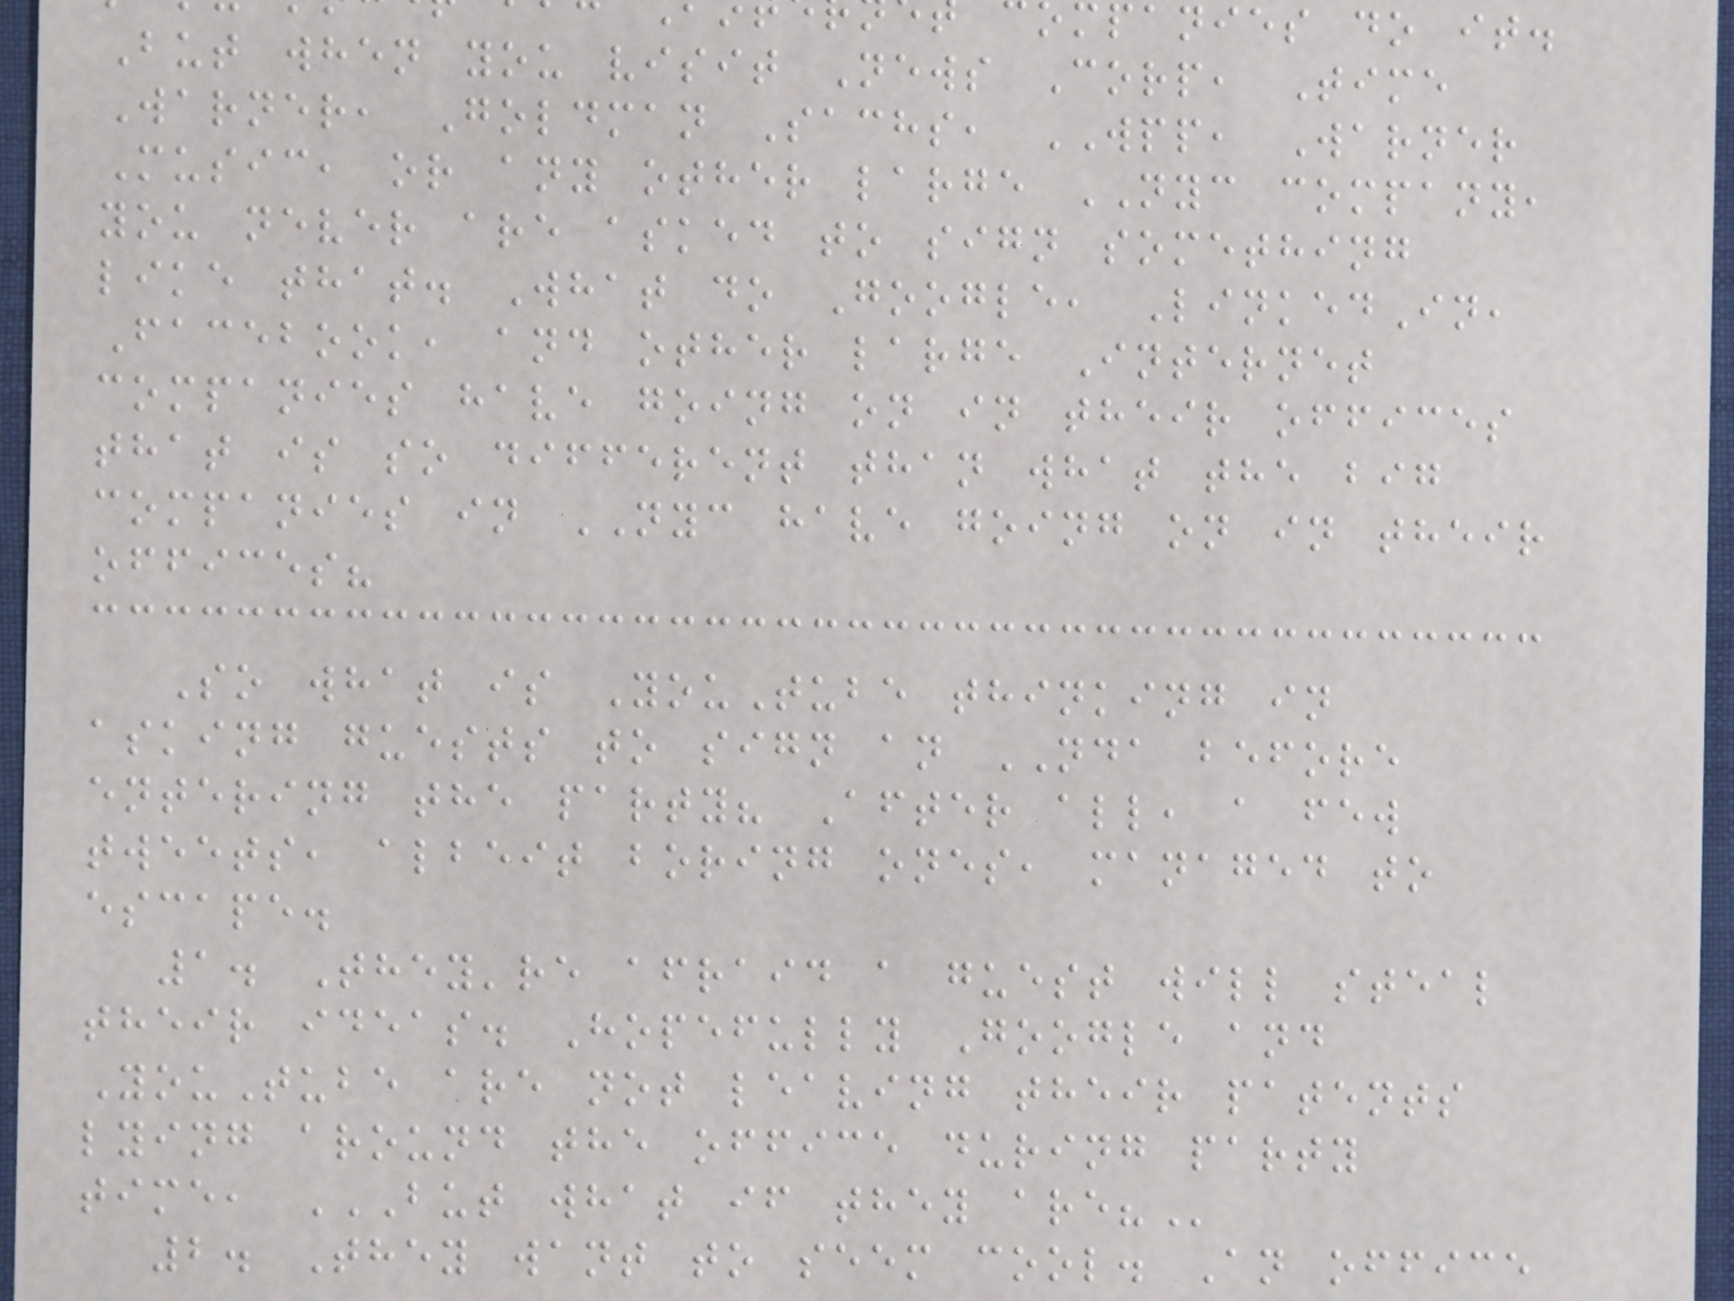mpanies do it.
But when you visit News Corp, Time
Warner, Goldman Sachs, WPP, Warner
Music, or any other large NYC company,
you never are asked to sign something
like that. What do Google, LinkedIn,
Facebook, and other large Internet
companies have going on in their offices
that is so different than what the big
companies in NYC have going on in their
offices?
So what is YouTube thinking in
asking guests to sign an NDA before
entering the party? After all, a few
tweets, albeit boring ones, managed to
escape.
1. They're afraid a guest will steal
their ideas. Hopefully Google and
YouTube are not leaving their patents
lying around the office during party
time, BUT WHAT IF THEY ARE?
2. They want to seem cool. An office
